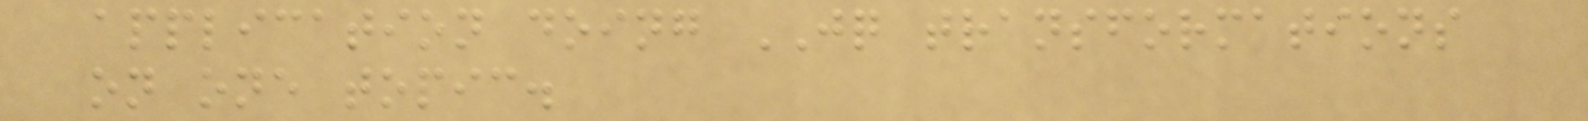application doing JQ transformations
on one topic.
